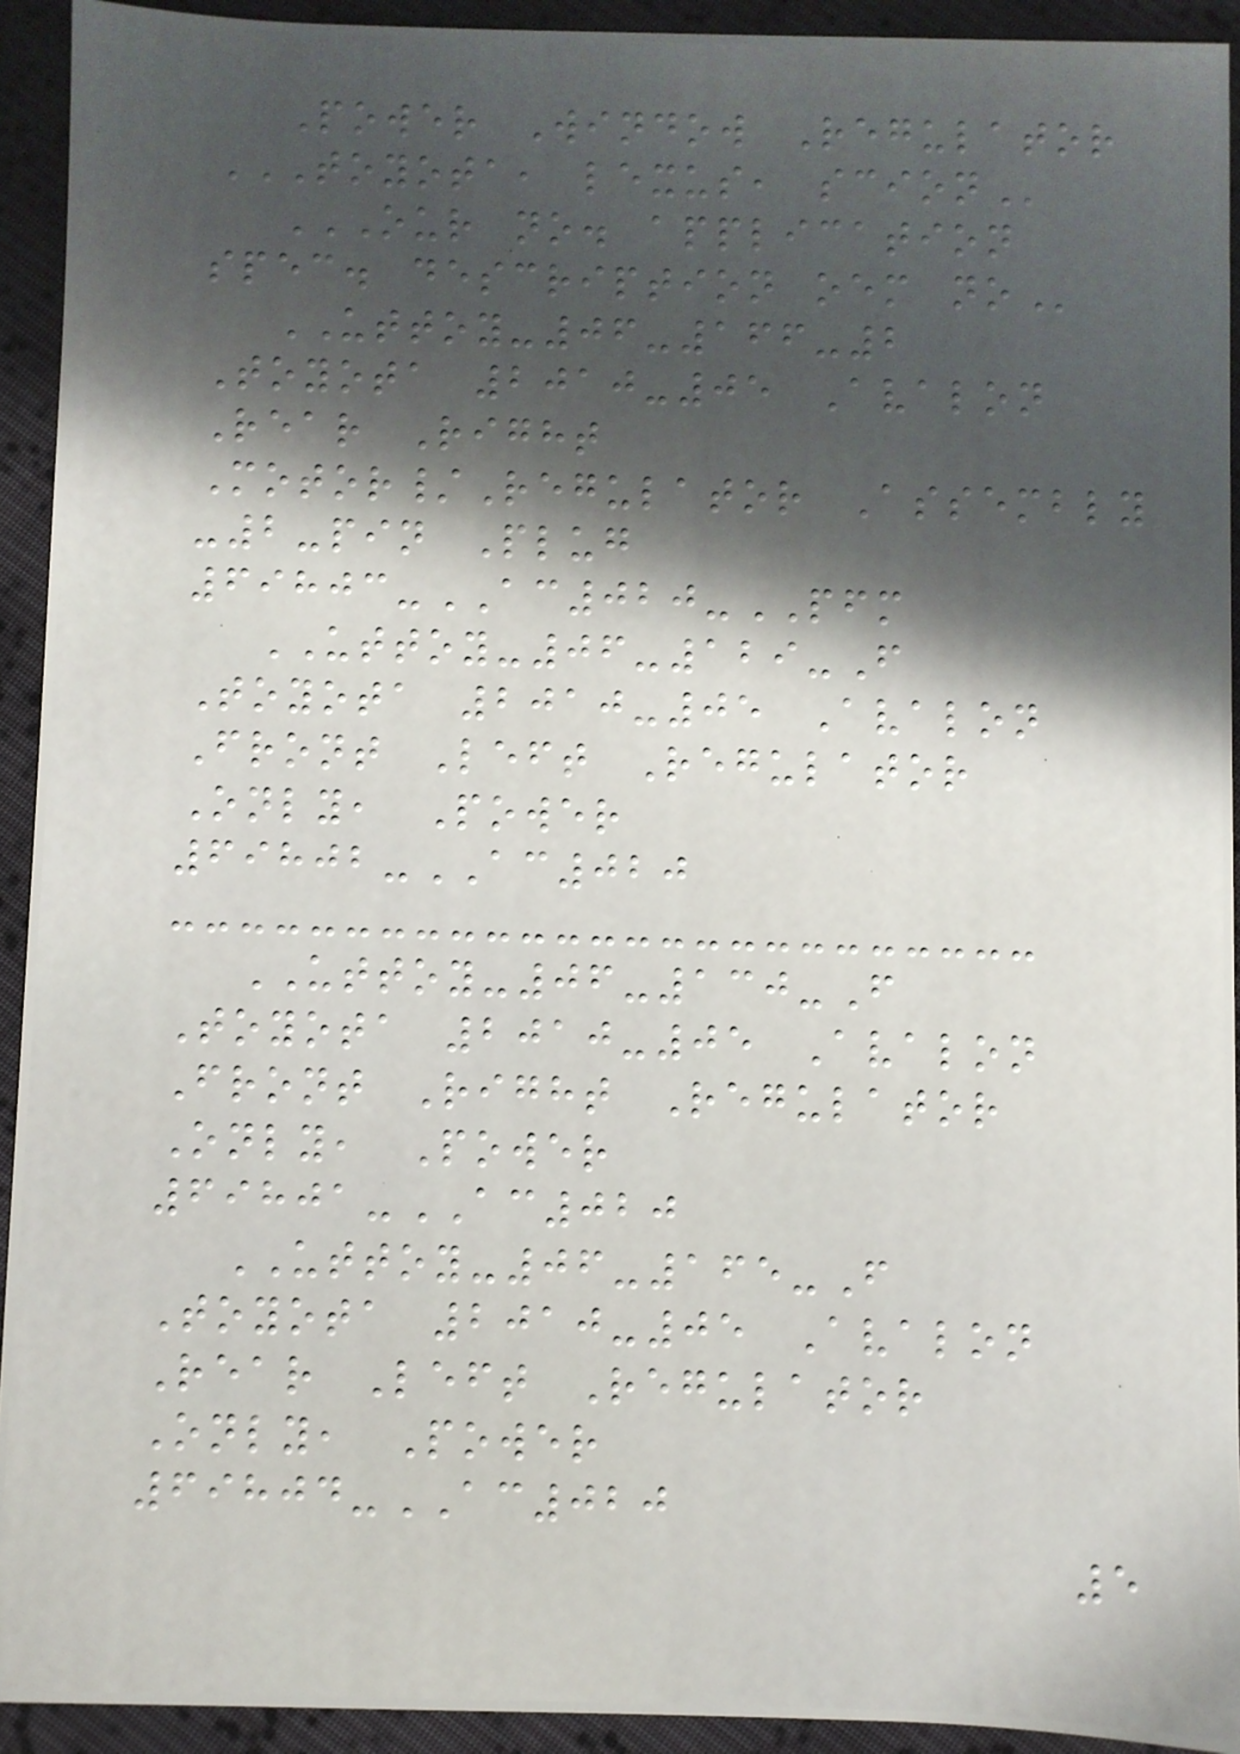Power Window Regulator
TOYOTA, LEXUS, SCION
OUR NO. APPLICATION
SPEC. DESCRIPTION OEM NO
UTTOY-06-166-2
Toyota 2010-05 Avalon
Rear Right
Motor/Regulator Assembly
-2-pin Plug
69803-AC020-PFM
UTTOY-06-129-F
Toyota 2010-05 Avalon
Front Left Regulator
Only, Power
69802-AC020
UTTOY-06-130-F
Toyota 2010-05 Avalon
Front Right Regulator
Only, Power
69801-AC020
UTTOY-06-165-F
Toyota 2010-05 Avalon
Rear Left Regulator
Only, Power
69804-AC020
5
